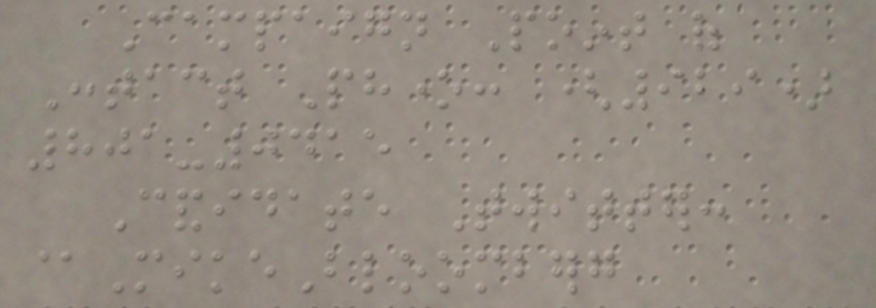Campaign Point of
Contact Phone: (929)
801-0415
Candidate Twitter:
@MikeBloomberg
